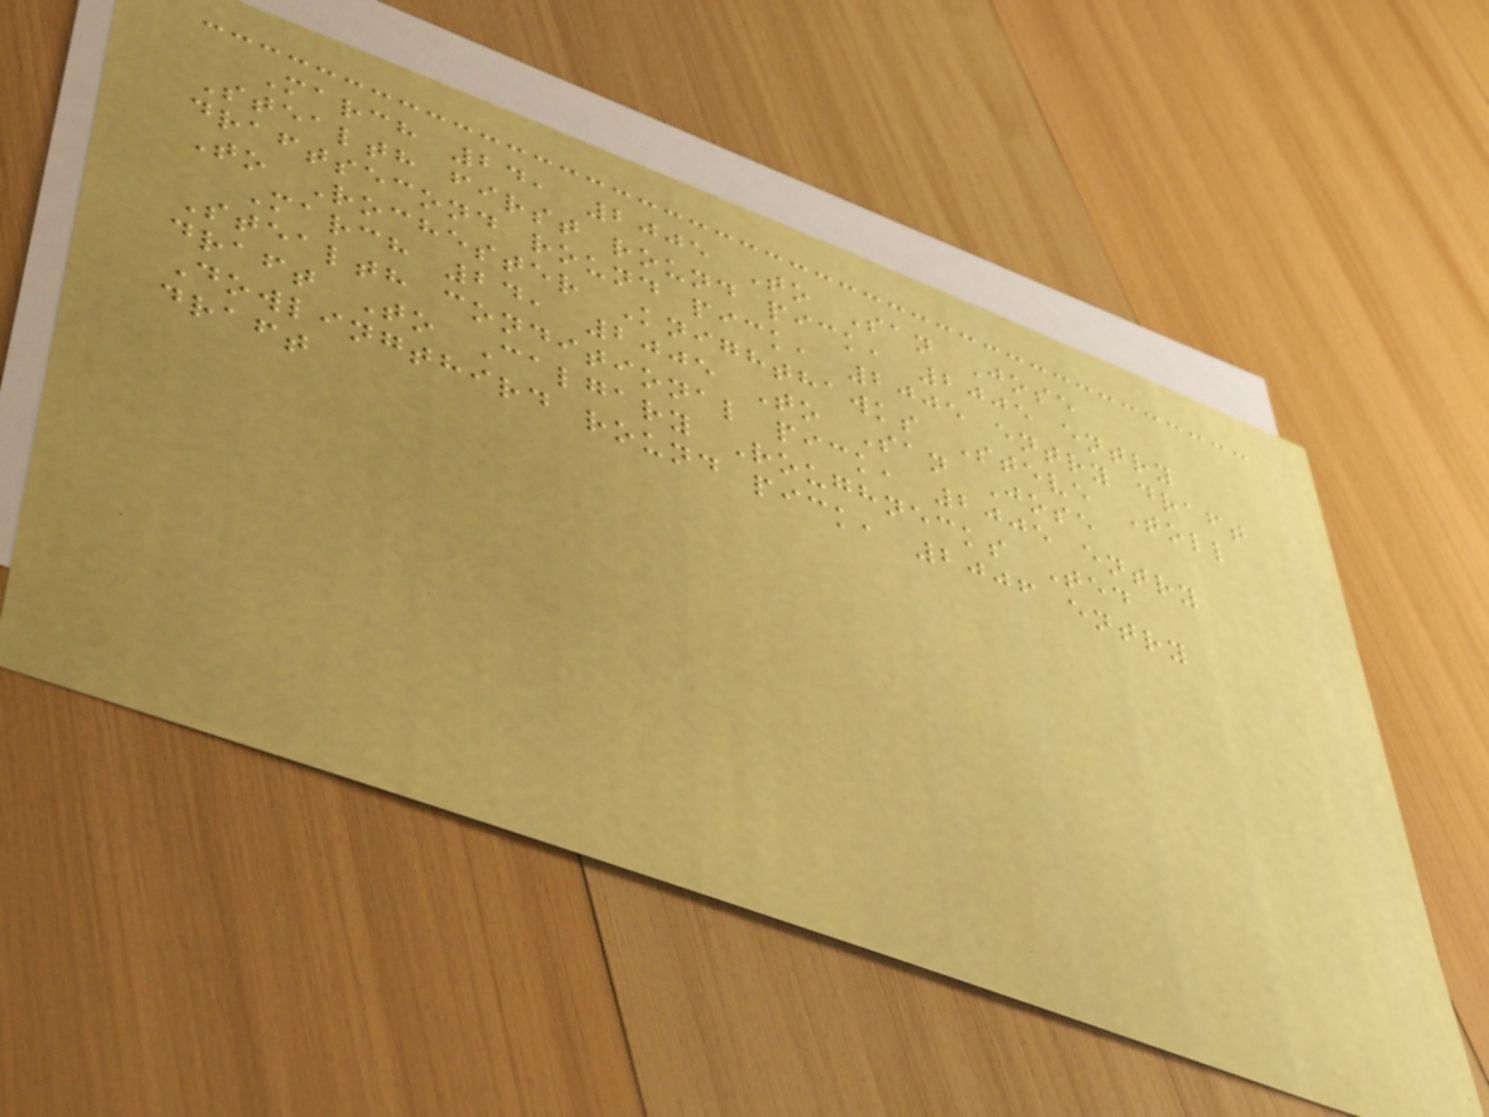March 24, 2005 To San Jose
Stealth first round pick, 2005 entry
draftsecond round pick, 2005 entry draft
To Rochester Knighthawks Steve Toll
March 24, 2005 To San Jose
Stealth conditional pick, 2005 entry
draft To Calgary Roughnecks Ted
Dowlingthird round pick, 2006 entry
draft
